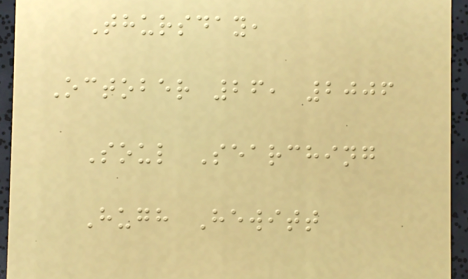Thursday,
October 26, 2006
Soul Searching
Hugh Hewitt
